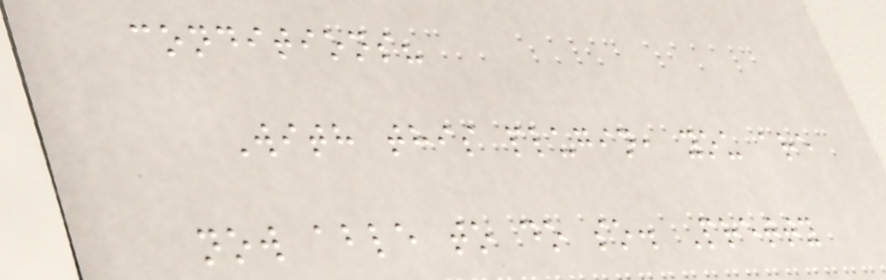conditions?
With this plugin, you are
now able to do so. Pretty
